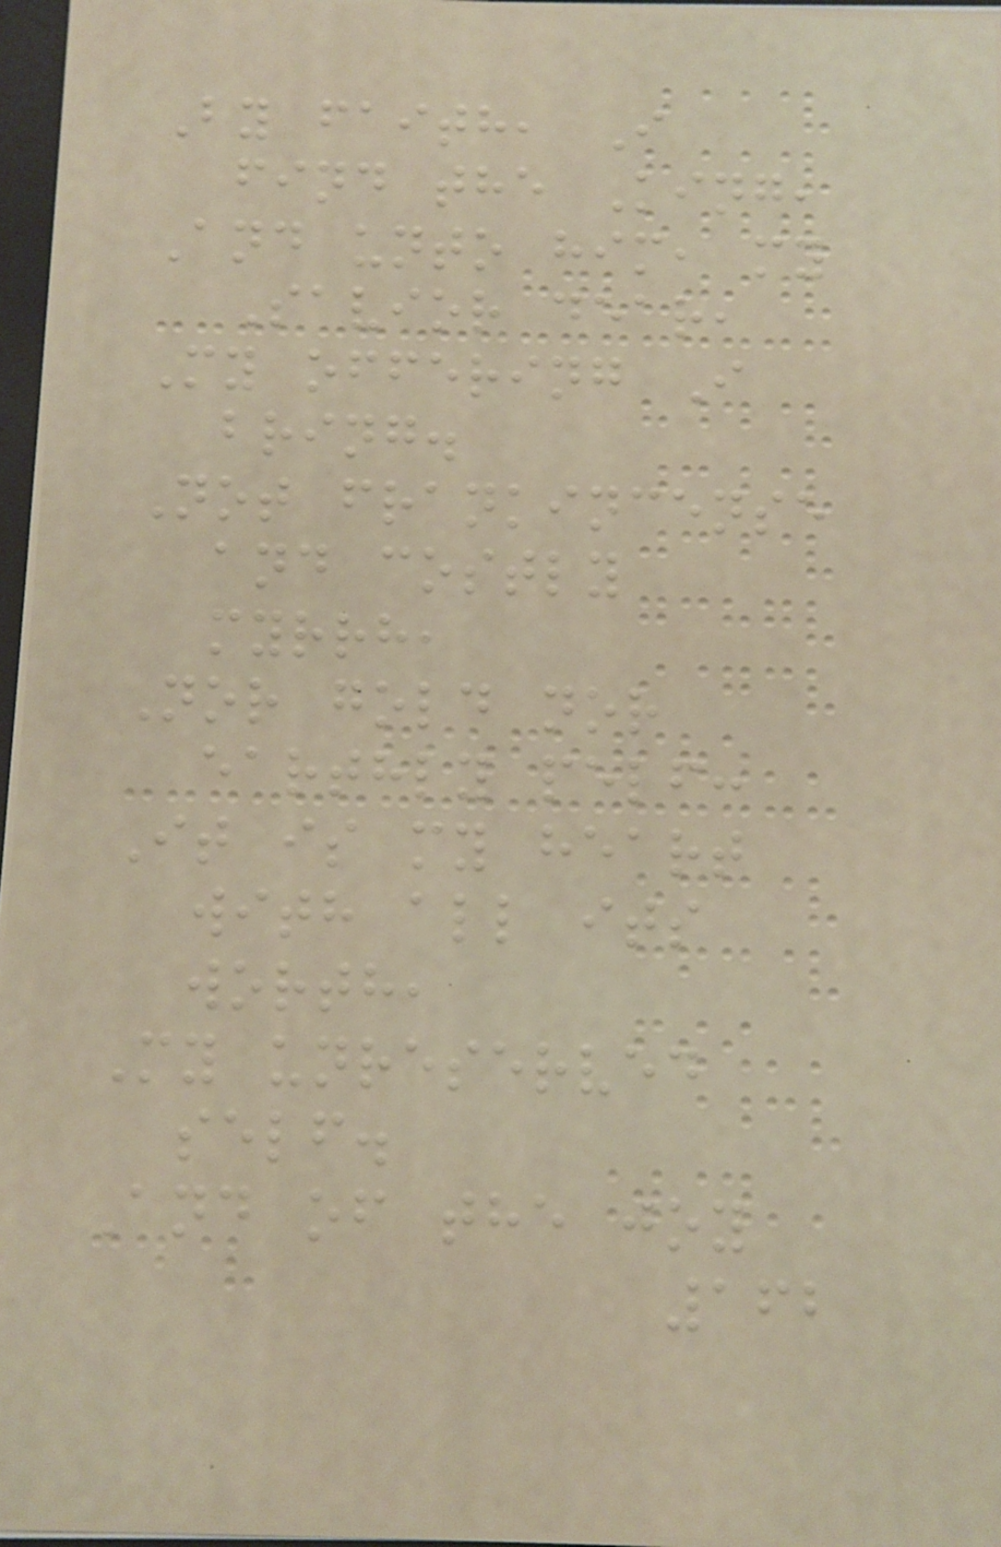By faith, I
find the King,
And unto him, my
Savior dear,
My offering I
bring.
Not frankincense
and costly
myrrh,
Nor gold nor
earthly pelf:
It is my heart
with all its
worth,
My unreserved
self.
And of the joy
162
